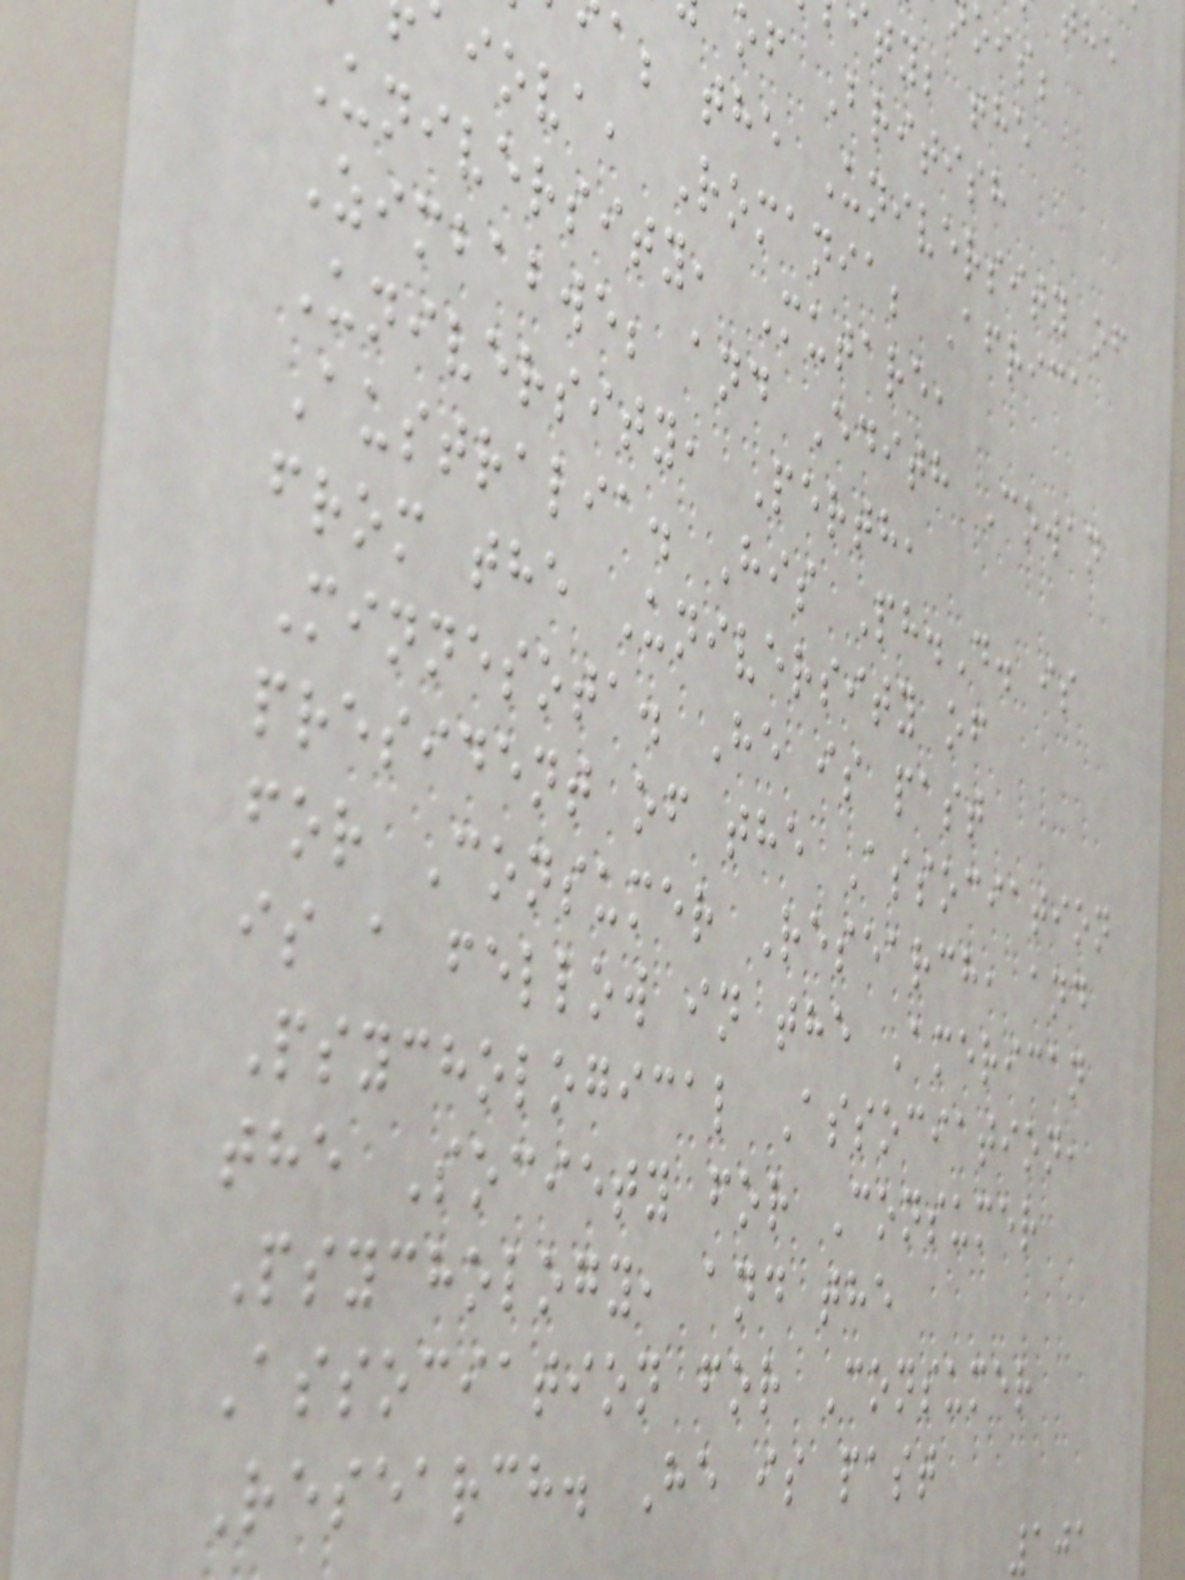ty; the
of British
a; the University of
aiova, Romania; Africa
University, Mutare,
Zimbabwe; and Edith Cowan
University, Perth,
Australia. His Ph.D. is
from the University of
Minnesota. He is past
president of the Association
for Consumer Research, and
is a fellow in the American
Psychological Association,
the Society for Consumer
Psychology, and the
Association for Consumer
Research. He is past
101
